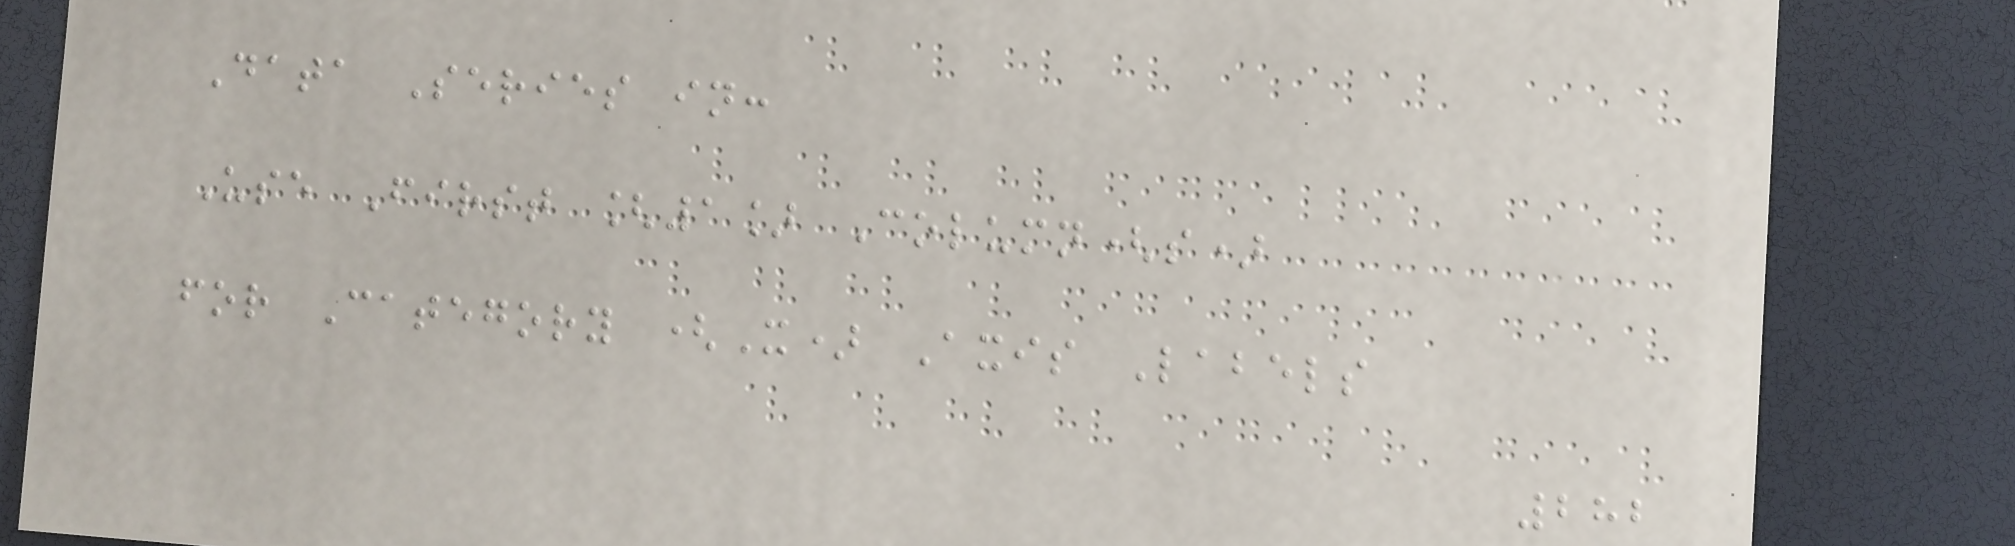Data Series in:
Use First [1] Column(s)
for Category (X) Axis Labels
282
